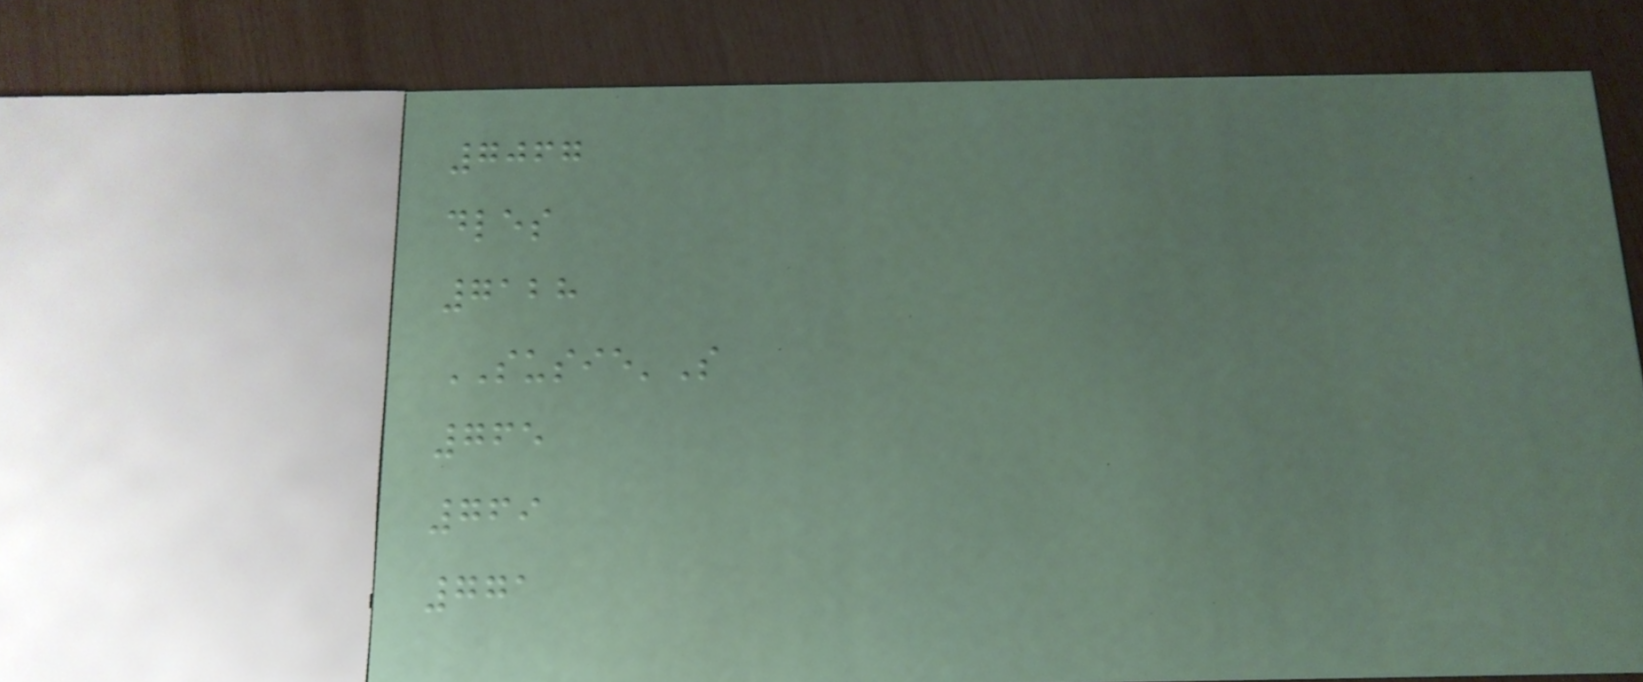7067
dles
7128
SUSIE'S
765
769
771
